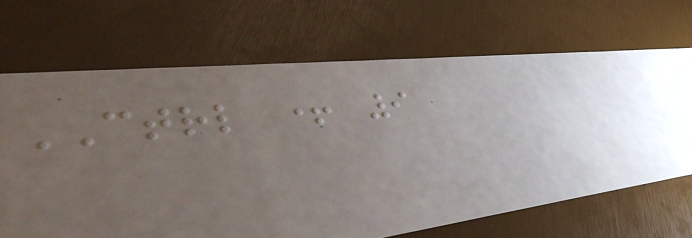CTRL + 9
